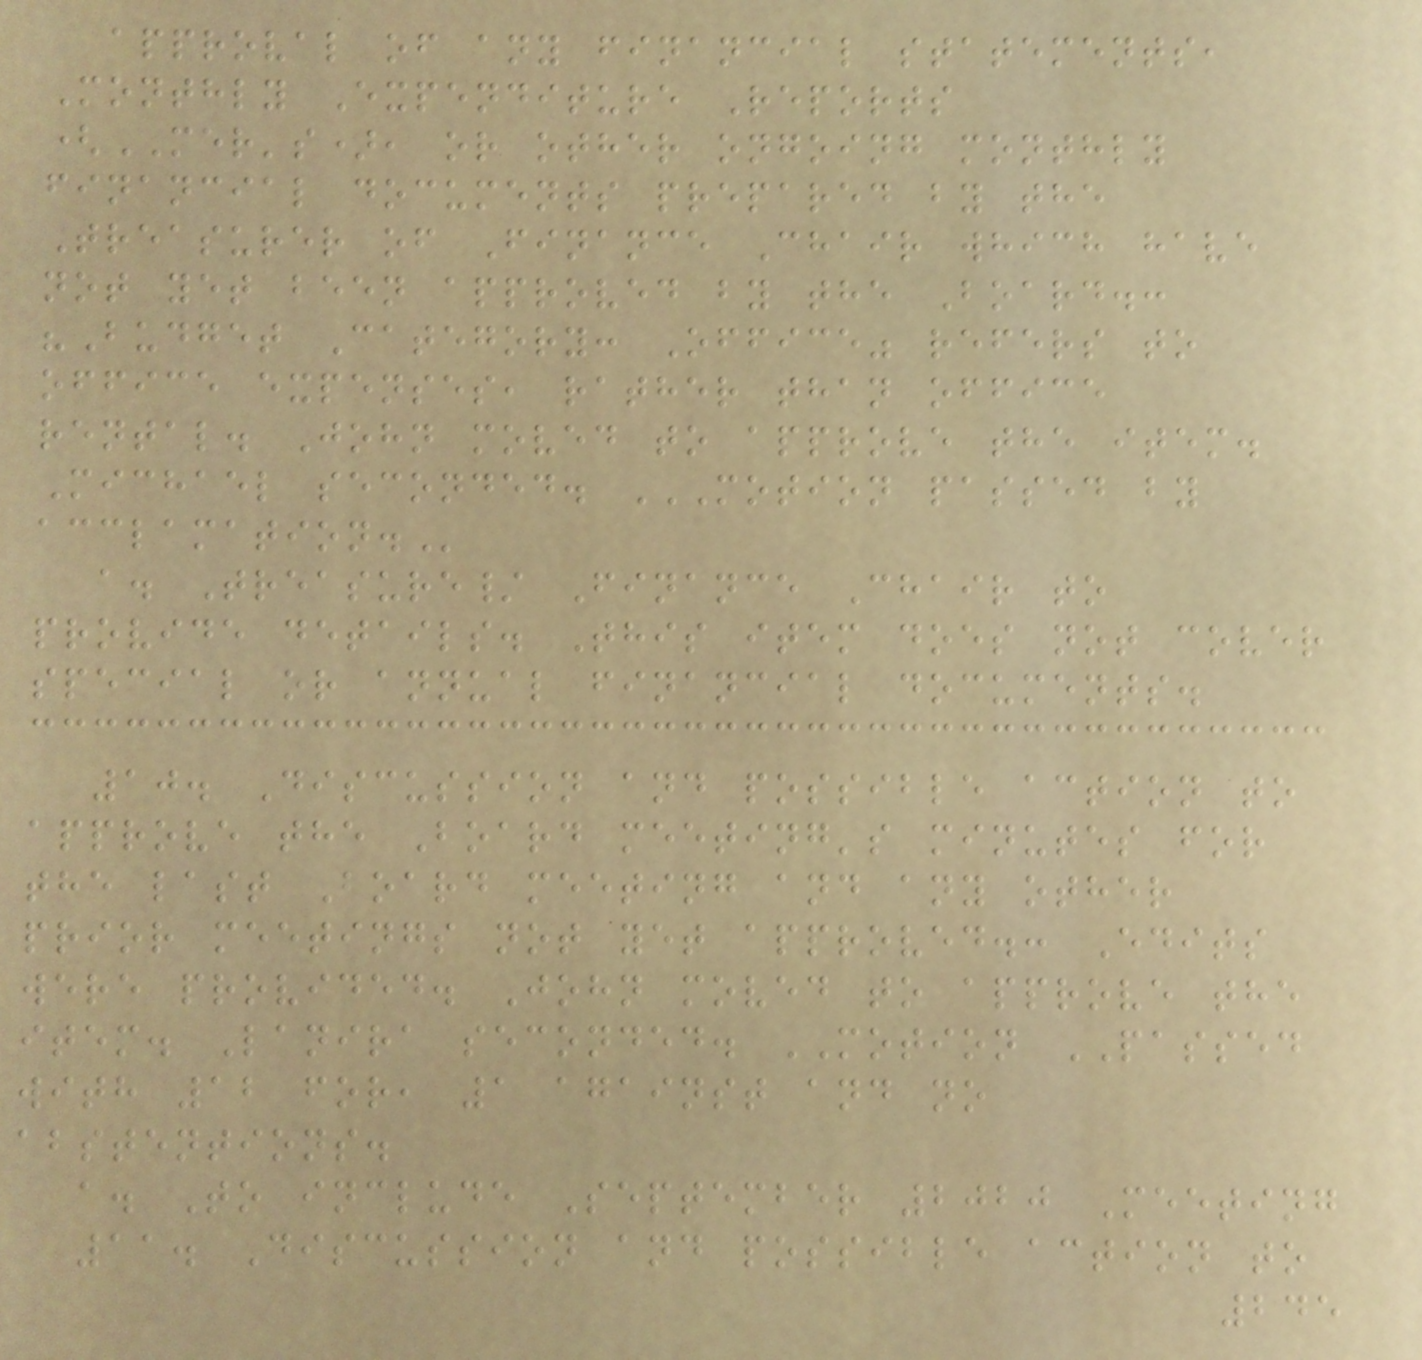approval of any financial statements,
Monthly Expenditure Reports
(MER's), or other ongoing monthly
financial documents prepared by the
Treasurer of Finance Chair which have
not yet been approved by the Board.:
"Budget Category: Office" refers to
office expenses, rather than office
rental. John moved to approve the item.
Michael seconded. MOTION PASSED BY
ACCLAMATION.
a. Treasure/ Finance Chair to
provide details. This item does not cover
special or annual financial documents.
10. Discussion and possible action to
approve the Board meeting's minutes for
the last Board meeting and any other
prior meetings not yet approved.: Edits
were provided. John moved to approve the
item. Lanira seconded. MOTION PASSED
with 12 for, 1 against and no
abstentions.
a. To include September 2020 Meeting
11. Discussion and possible action to
245
